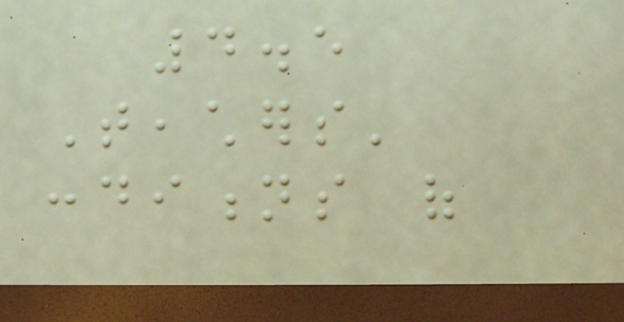4.5
Teachers'
conditions of
